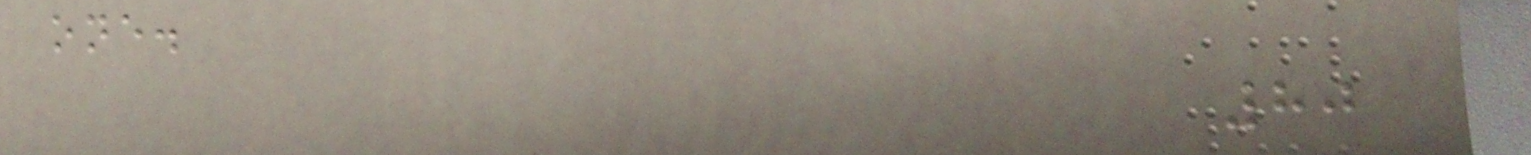one.
80
